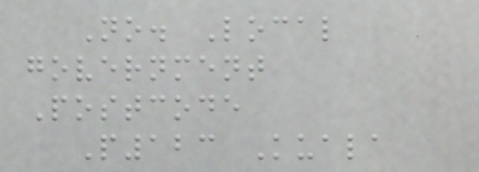No. Local
government
Postcode
P123 Kuala
